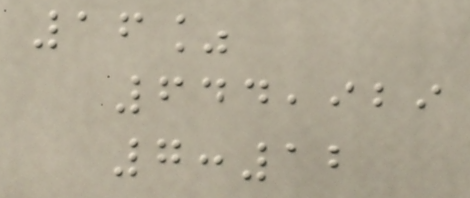16%
644,929
7:12
